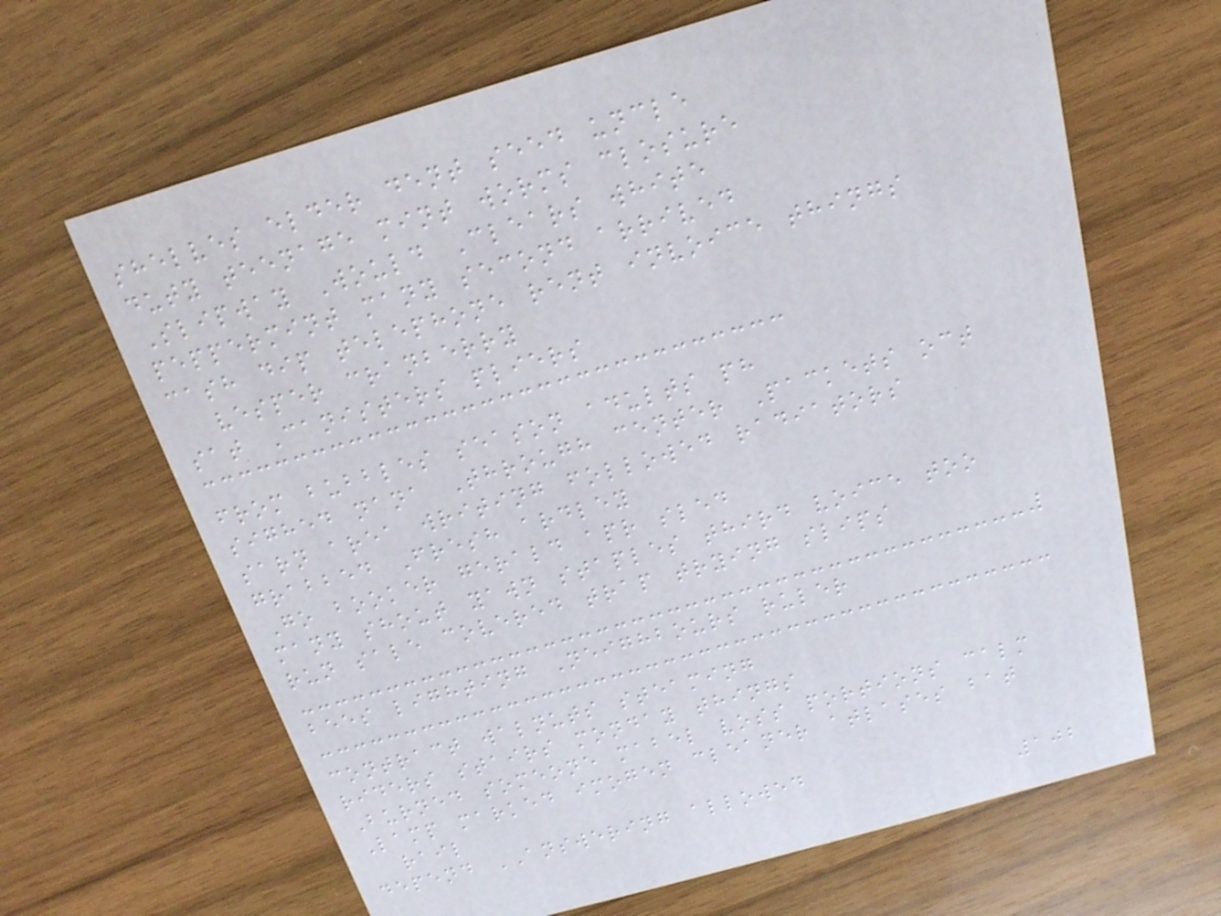shelves elder dent seed uncle
duty teenage mint worms closure
Slipway Would Clears white
peppermint many second arrived
cash dip telephone rent invoice things
vesper cranberry
sat Canisters pliers
from bubbles season adults ph
sighed nana Through center Packets oct
sarn area writing followed radiators
grabbed Fresh ardley
Go booker gerald apr sled
many shout yawn staples third voice too
run sale covered trap trying slips
bees lighting Neighbours ruler
contract walnuts steaming
riders stairs monday things
Burned someone mabel voss portions calm
Lamp marked imogen cleaner atlases bat
rail
depend ANSWERING allowed
102
